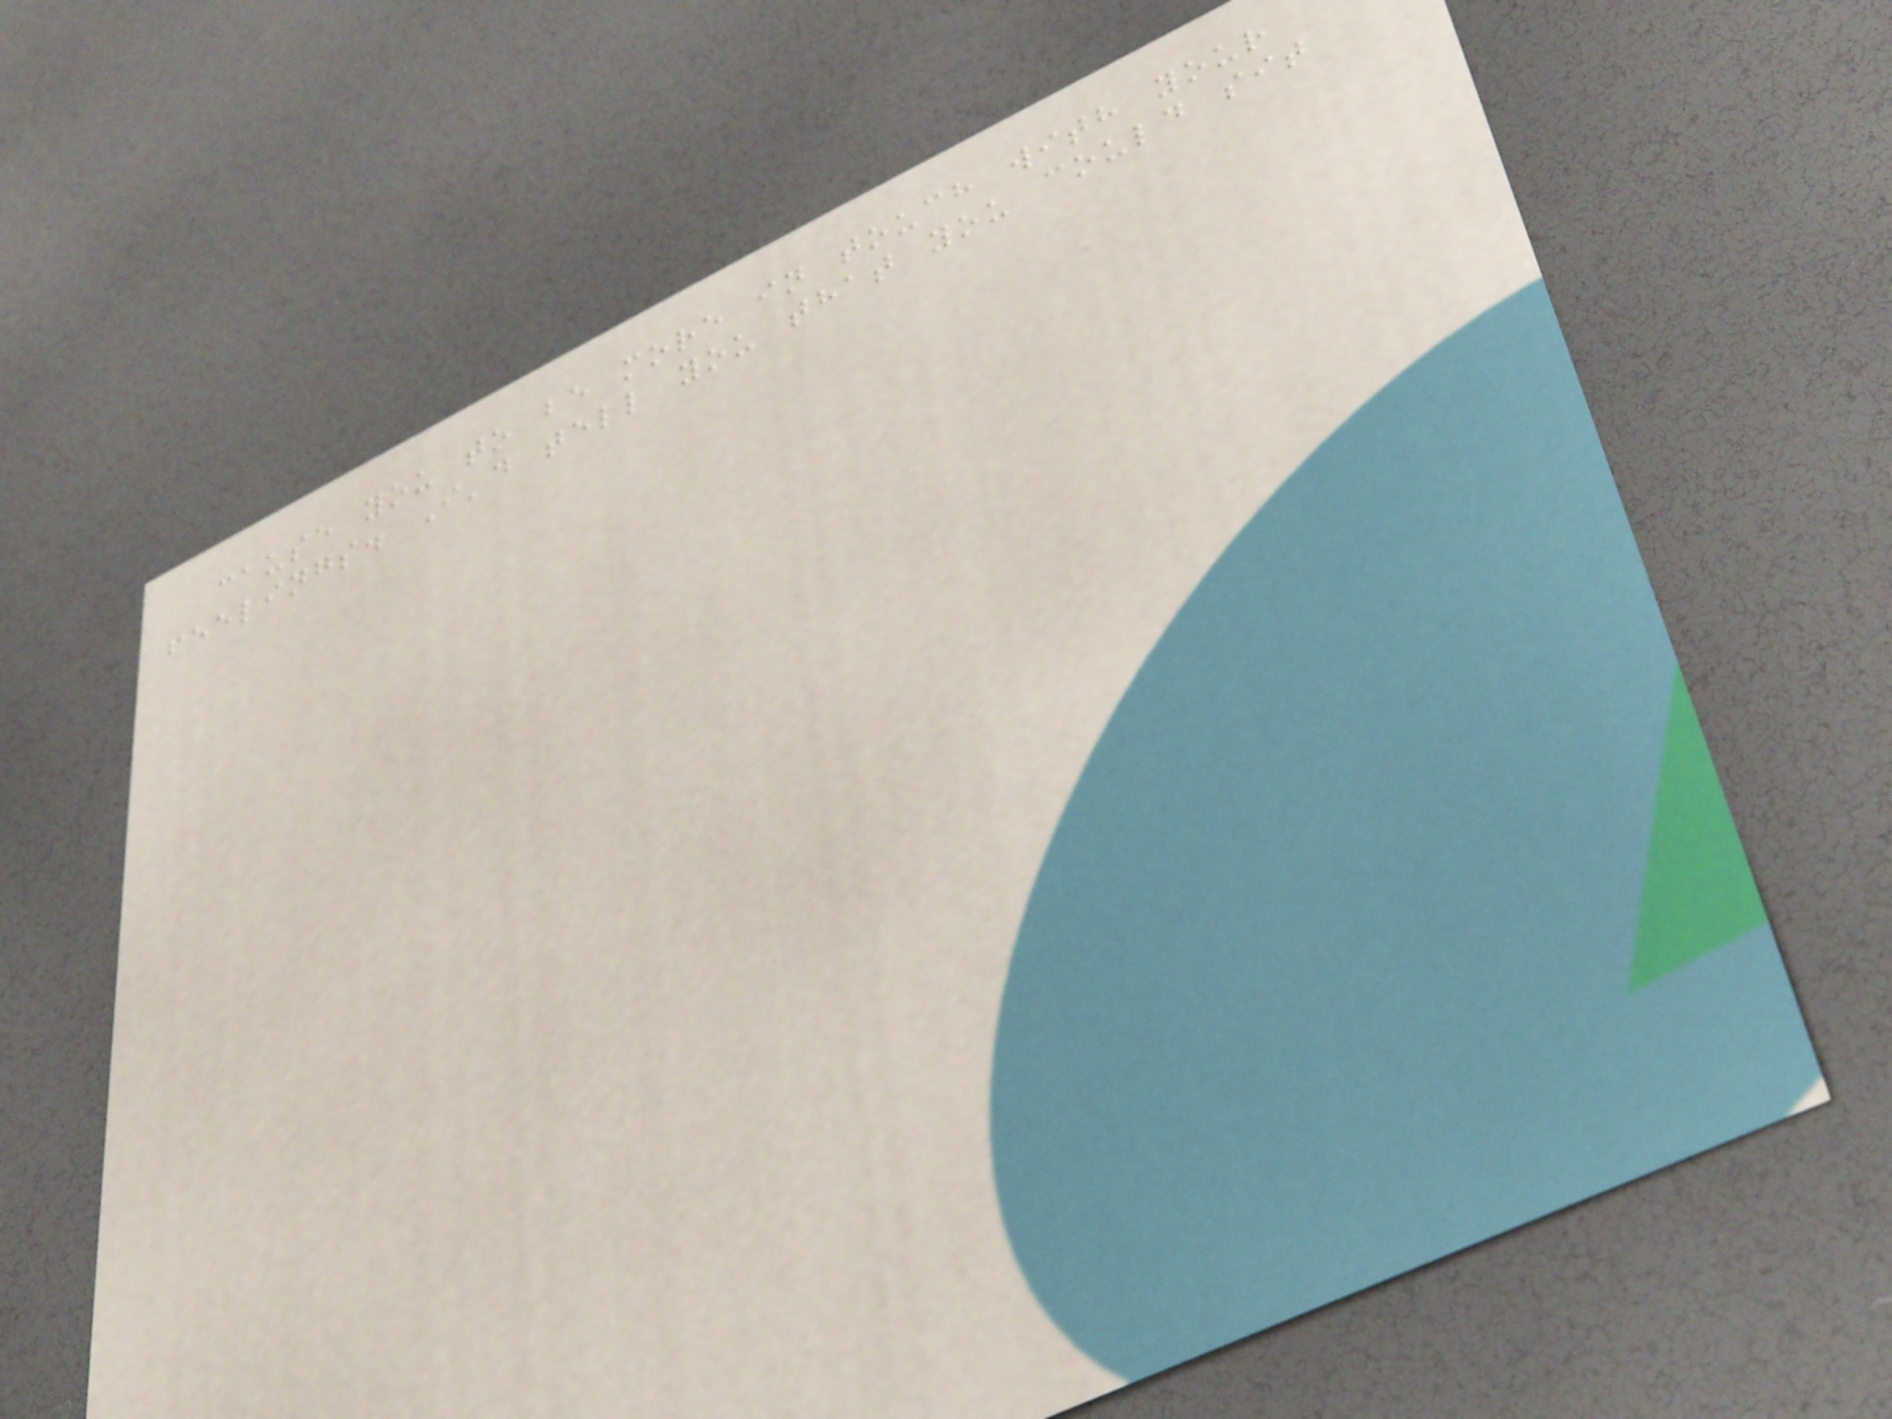cause you to be more in touch with your
feelings. I'd tell you that you could sit
